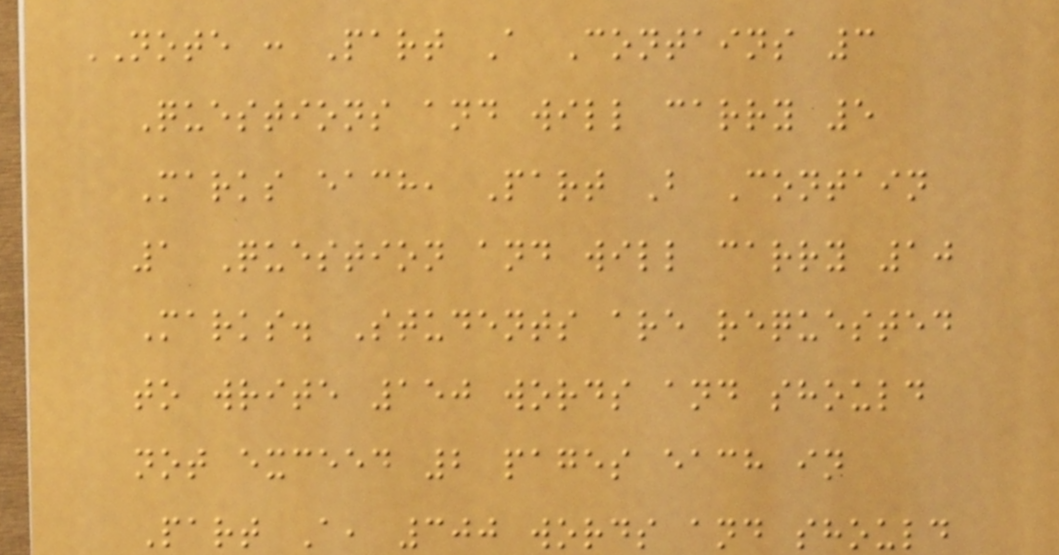NOTE : Part A Contains 3
Questions and will carry 5
Marks each, Part B Contain
1 Question and will carry 10
Marks. Students are requested
to write 150 words and should
not exceed 2 pages each in
Part A, 300 words and should
